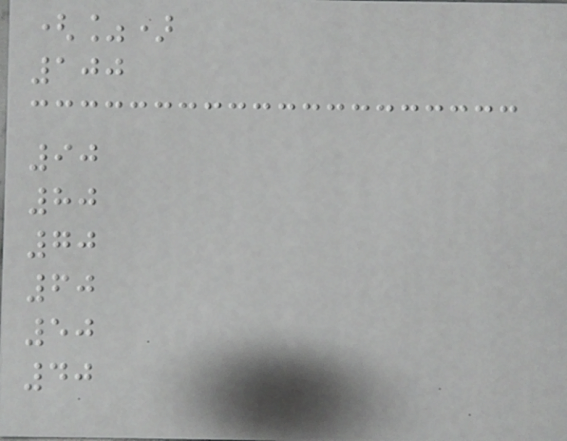(%)
100
90
80
70
60
50
40
